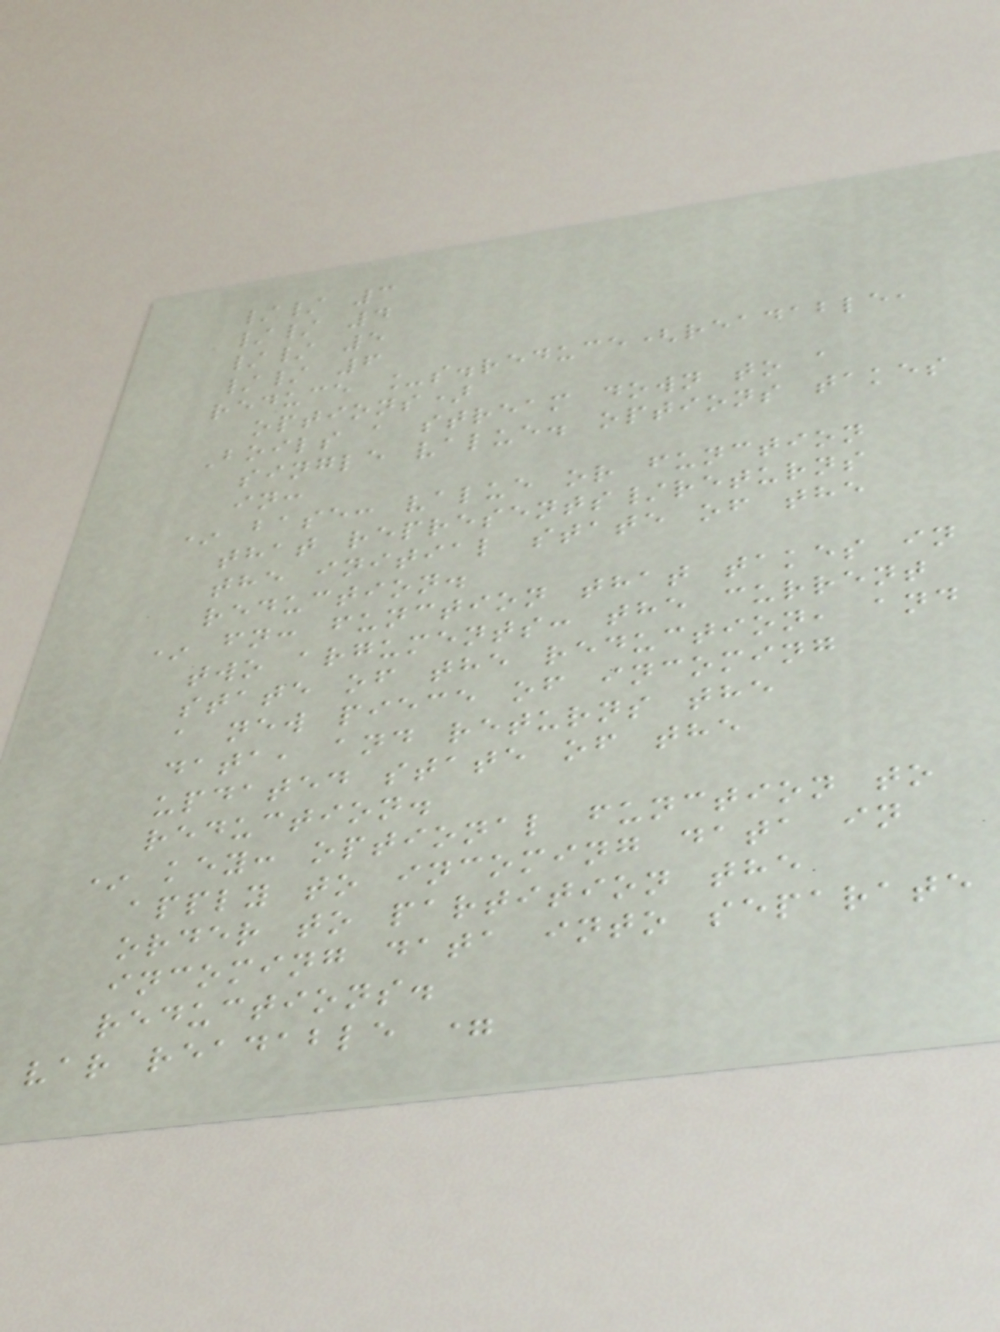// 3
// 4
// 5
// 6
reduce _s.reduce(readable,
options)
Boils a stream down to a
single value. options takes
in:
* base: value or function
that represents/returns
the initial state of the
reduction.
* fn: function that takes in
two arguments: the current
state of the reduction, and
a new piece of incoming
data, and returns the
updated state of the
reduction.
* key: optional function to
apply to incoming data in
order to partition the
incoming data into separate
reductions.
var readable =
